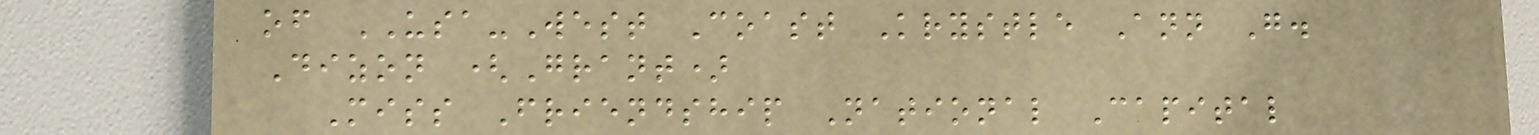of USA-West Coast Krystle Ann G.
Dizon (Grant)
Miss Friendship National Capital
